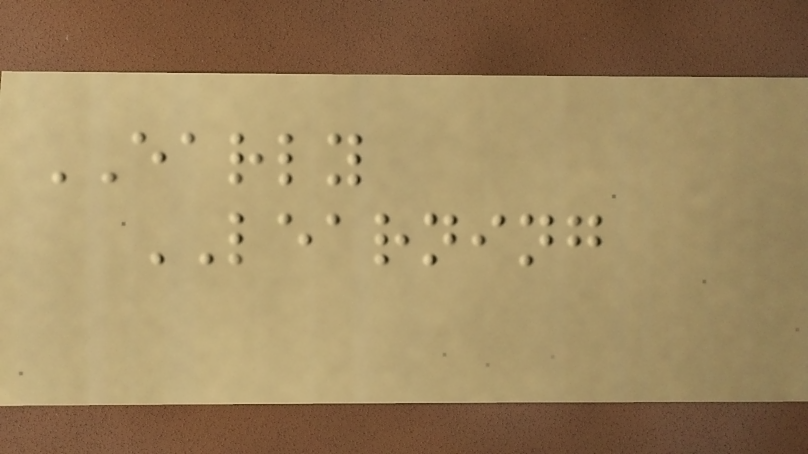EARLY
LEARNING
